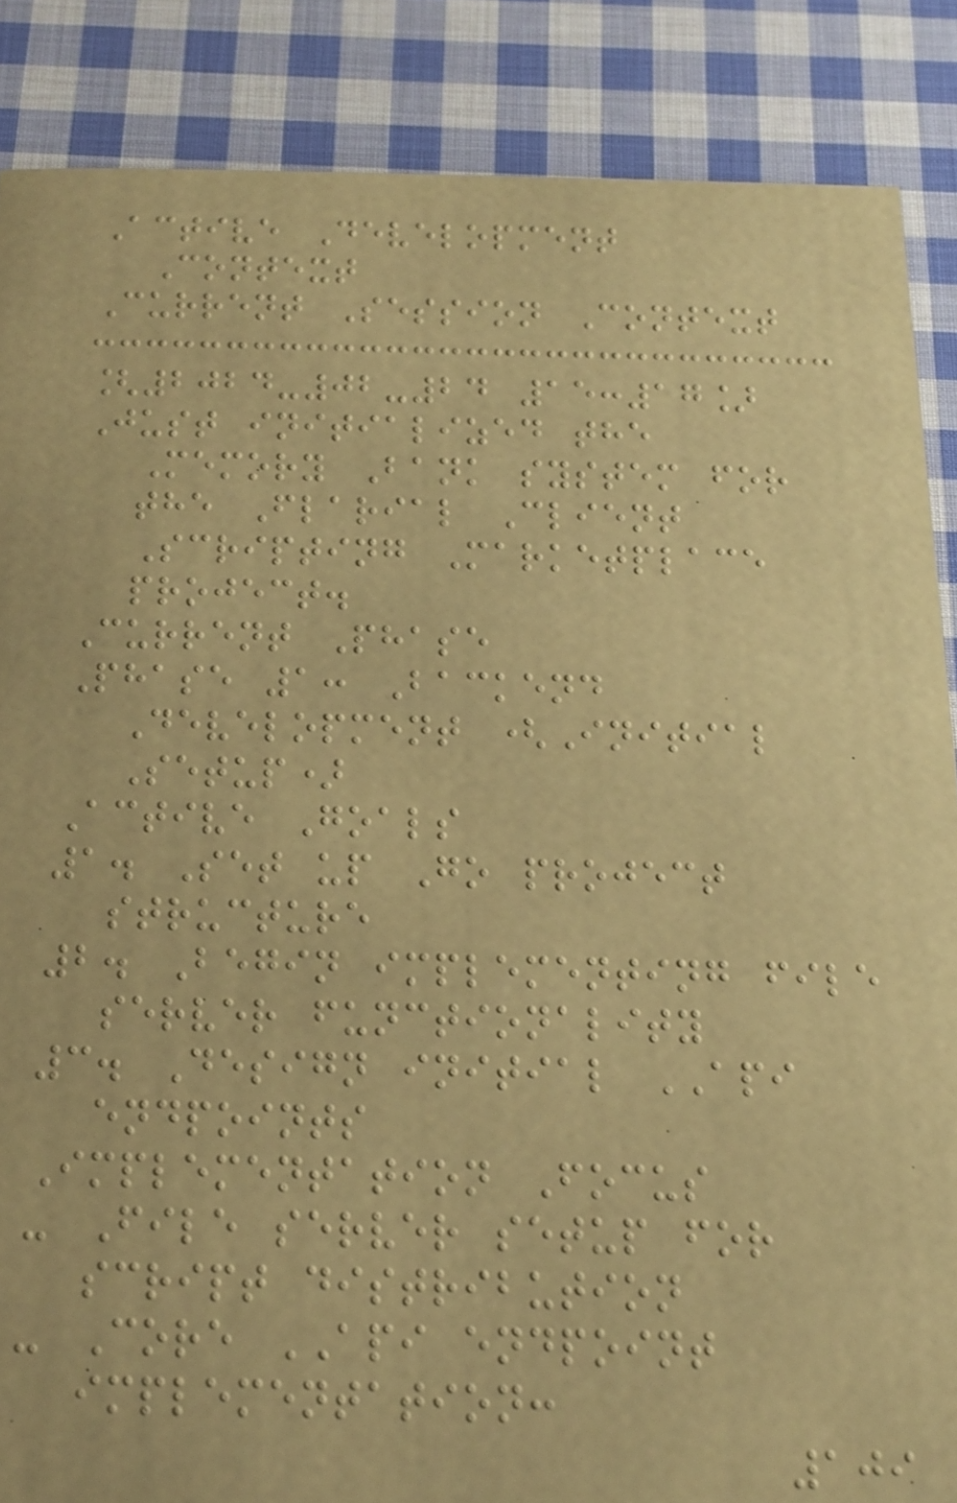Active Development
Context
Current Session Context
[2024-02-24 15:17]
Just initialized the
Memory Bank system for
the Flarial Client
Scripting Marketplace
project.
Current Phase
Phase 1: Backend
Development (Initial
Setup)
Active Goals
1. Set up Go project
structure
2. Begin implementing file
server functionality
3. Design initial API
endpoints
Implementation Focus
- File server setup for
script distribution
- Core API endpoint
implementation:
109
